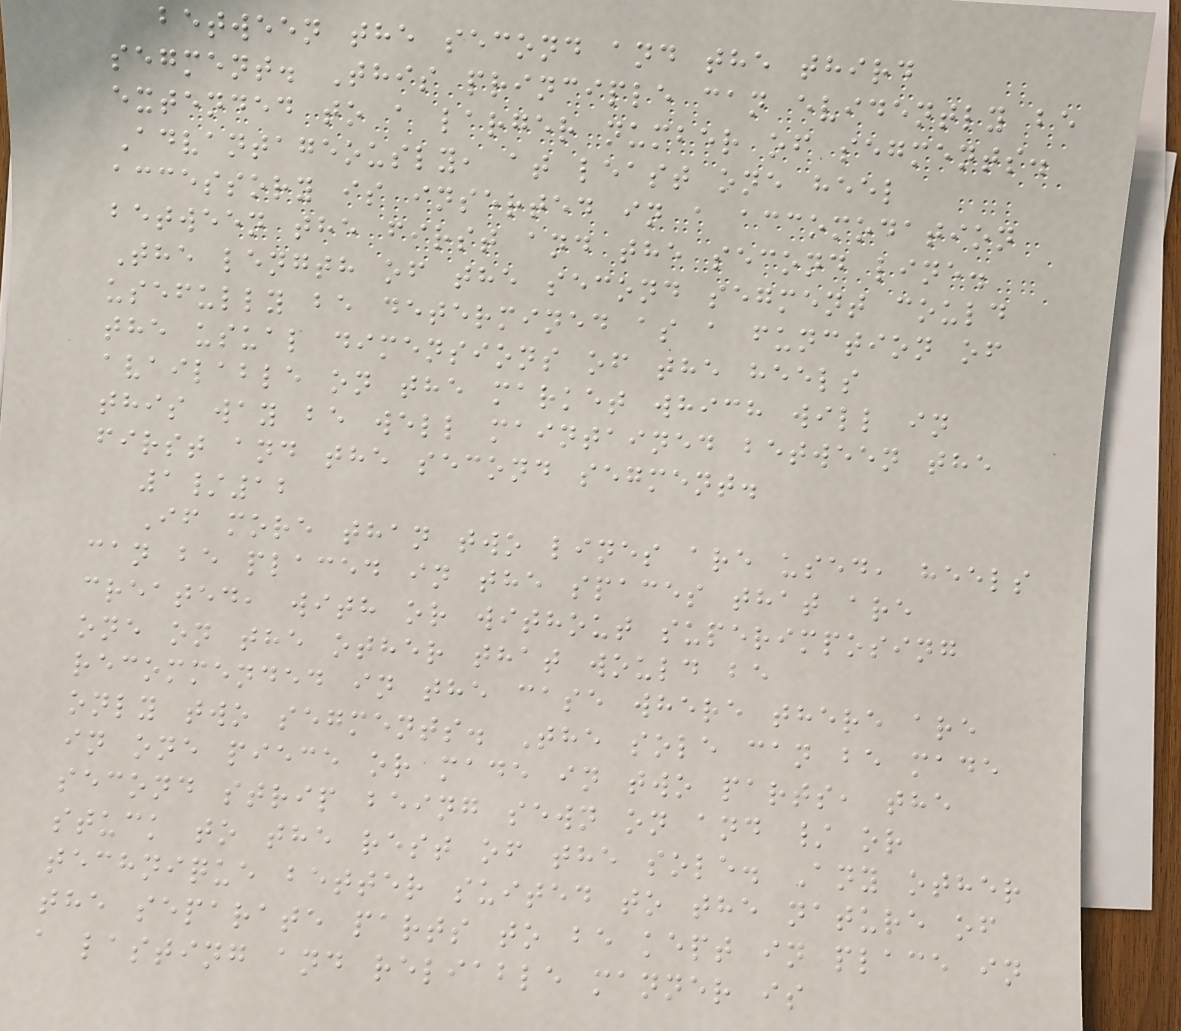between the second and the third
segment. This principle can evidently be
extended to a larger number of segments.
Advantageously, at least one heel
accessory is inserted in a accomodation
between the first and the second line.
The length of the second segment could
usefully be determined as a function of
the usual dimensions of the heels
available on the market which will in
this way be well maintained between the
first and the second segment.
1/12
If more than two lines are used, heels
can be placed in the spaces that are
created, with or without superimposing
one on the other that would be
recommended in the case where there are
only two segments. The sole can be made
in one piece or made in two parts, the
second strip being sewn on and / or
stuck to the rest of the sole. Any other
technique better suited to the nature of
the separate parts to be kept in place in
a lasting and reliable manner is
